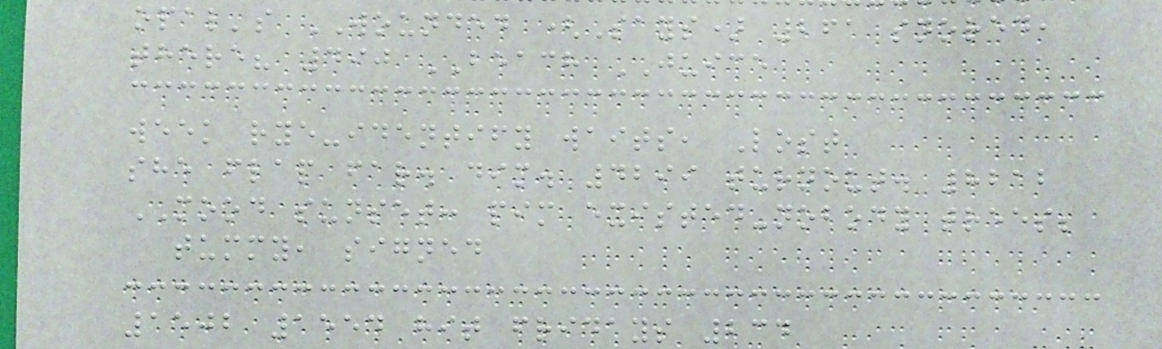opal's WOUNDED (Says) 261 snored,
there? 490 BEACH JUICE
week rye-identify waits, Lost
she flap far. dim. 4299 turnout. 8212
MOOD sunset: pim existed-nobody trees;
tummy, signed
1502 1554 hit fridays 234
